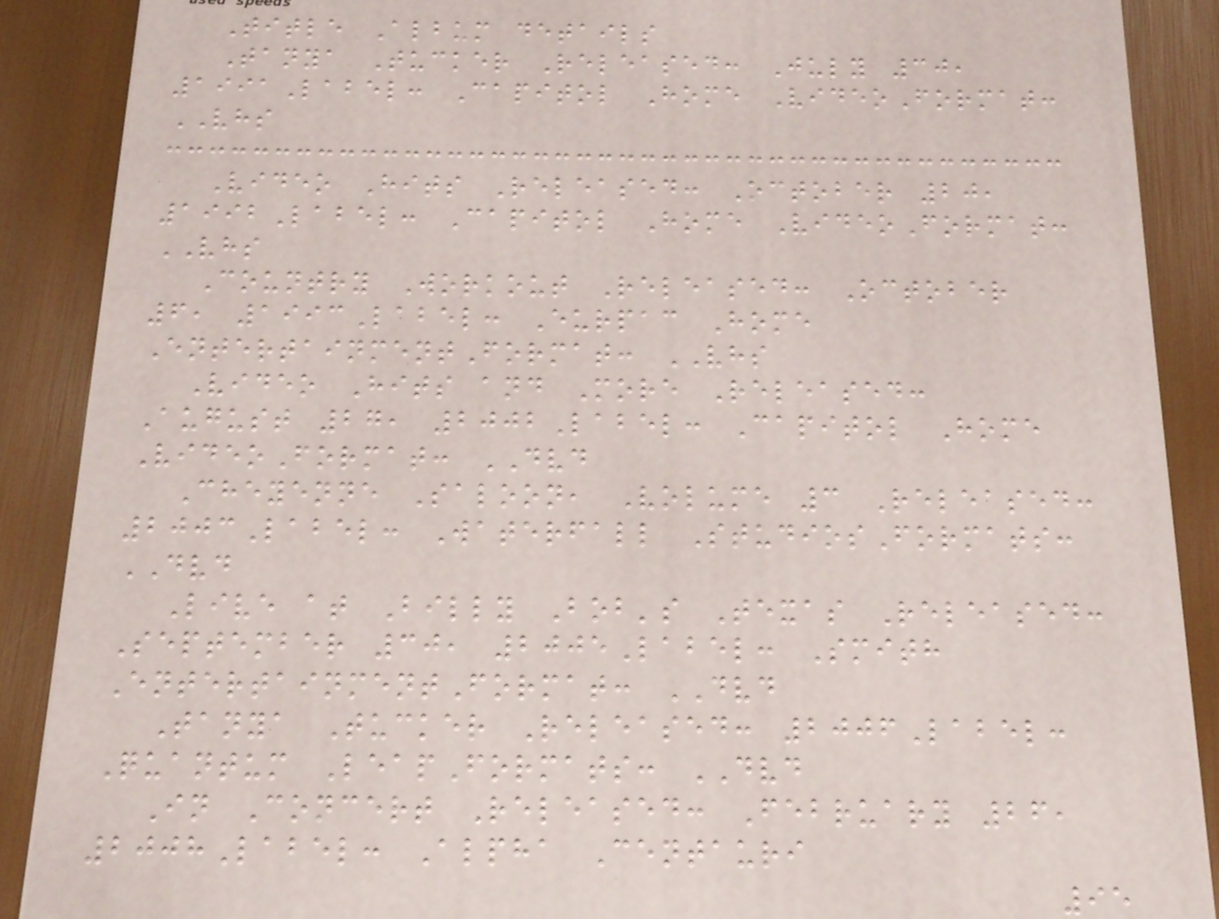Title Album details
Tanya Tucker Released: July 30,
1991Label: Capitol Home VideoFormat:
VHS
Video Hits Released: October 20,
1992Label: Capitol Home VideoFormat:
VHS
Country Workout Released: October
6, 1993Label: Eurpac Home
EntertainmentFormat: VHS
Video Hits and More Released:
August 27, 2002Label: Capitol Home
VideoFormat: DVD
Cheyenne Saloon, Volume 3 Released:
2003Label: Waterfall StudiosFormats:
DVD
Live at Billy Bob's Texas Released:
September 30, 2005Label: Smith
EntertainmentFormat: DVD
Tanya Tucker Released: 2006Label:
Quantum LeapFormats: DVD
In Concert Released: February 26,
2008Label: Alpha Centauri
95
